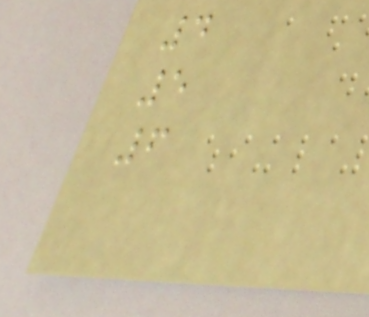4
5
6
